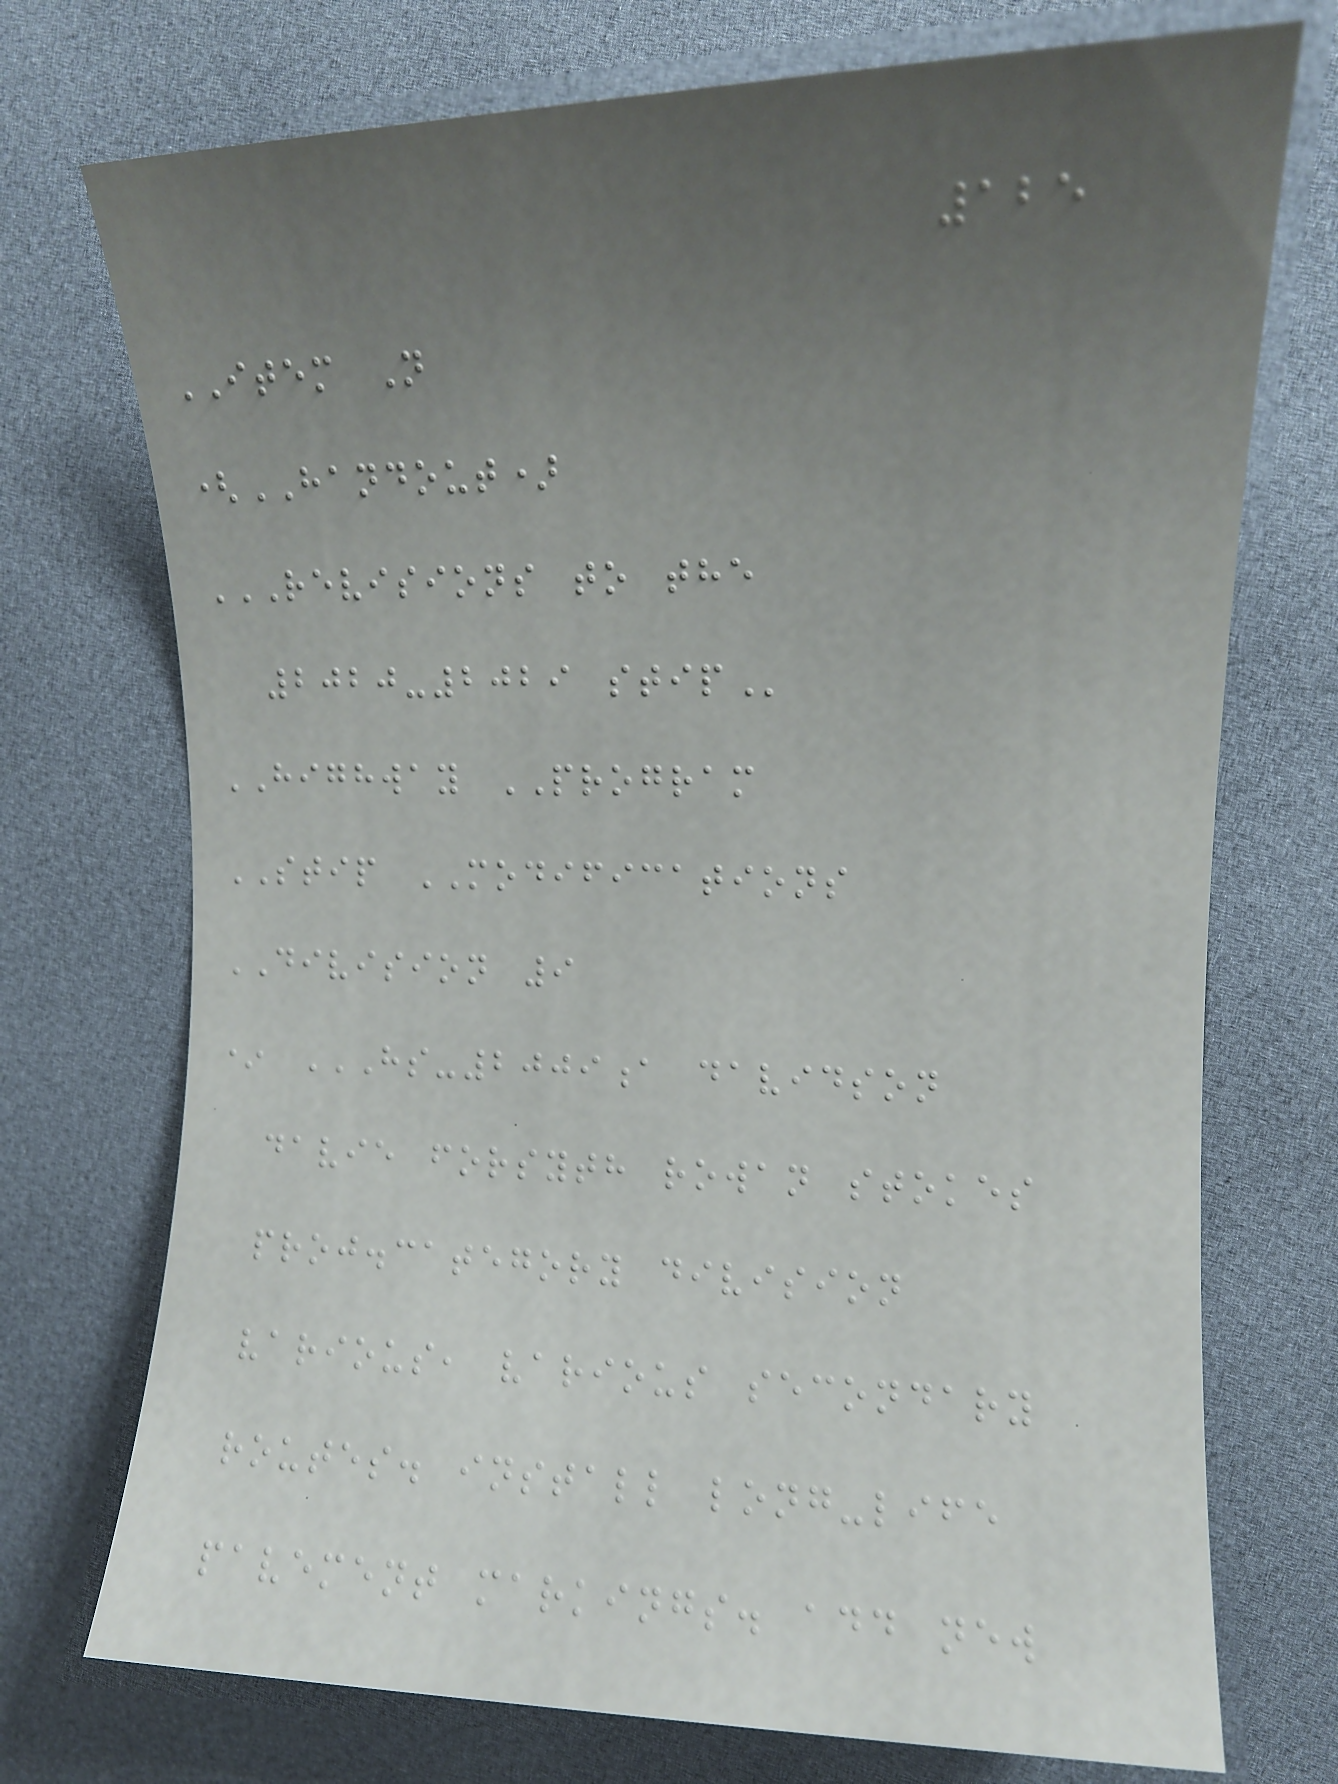125
ITEM N
(HANDOUT)
REVISIONS TO THE
2020-2029 STIP
HIGHWAY PROGRAM
STIP MODIFICATIONS
DIVISION 9
* HS-2009A DAVIDSON
DAVIE FORSYTH ROWAN STOKES
PROJ.CATEGORY DIVISION
VARIOUS, VARIOUS SECONDARY
ROUTES. INSTALL LONG-LIFE
PAVEMENT MARKINGS. ADD NEW
